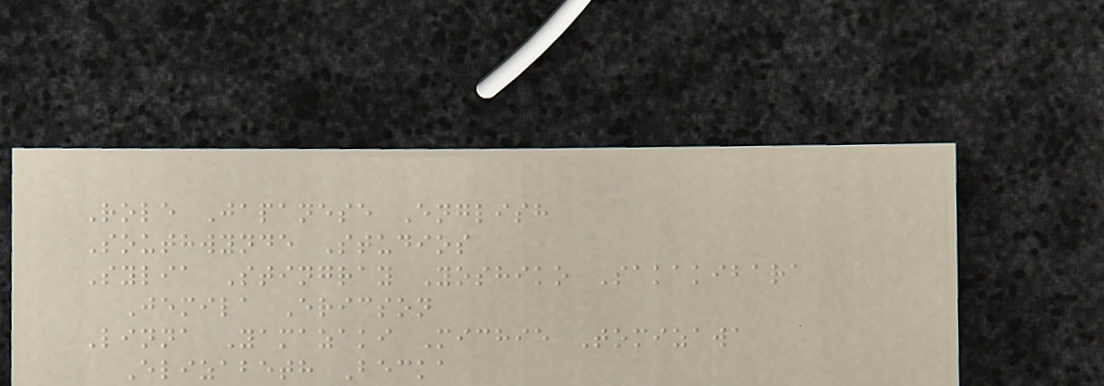Role Japanese English
Southwynde Studios
Sylia Stingray Yoshiko Sakakibara
Jemila Ericson
Linna Yamazaki Michie Tomizawa
Elizabeth Becka
